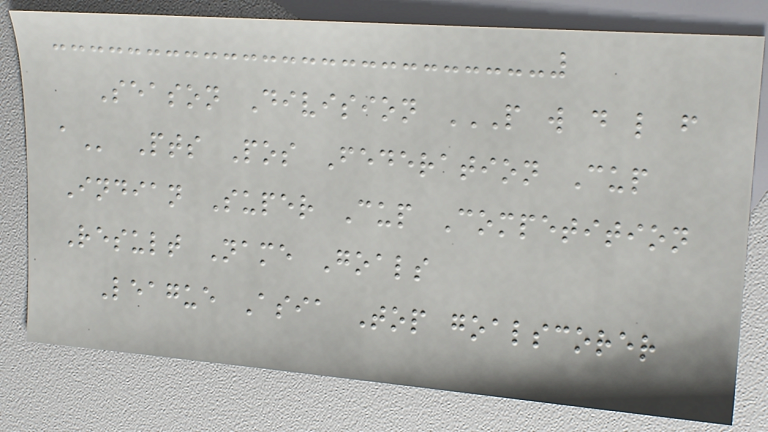Season Division P W D L F
A Pts Pos Federation Cup
Indian Super Cup Competition
Result Name Goals
League Asia Top goalscorer
